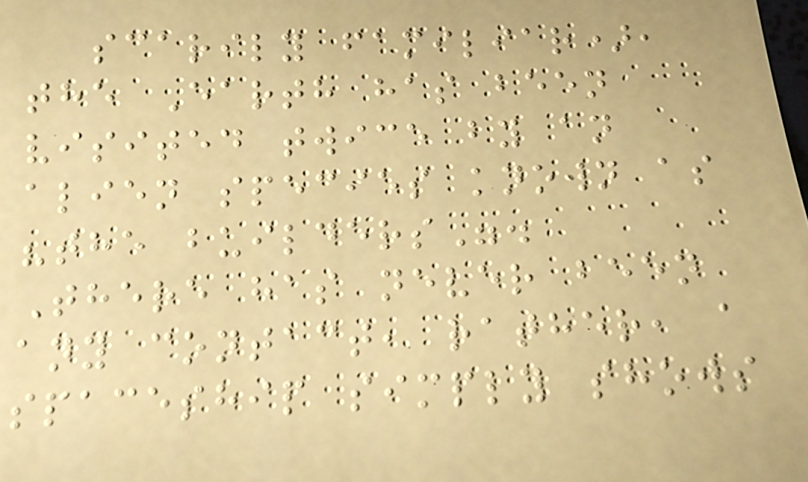scarily familiar),
the Earth has been
visited twice by an
alien species known as
"the builders".
There has never been
any contact, rather, a
spaceship simply shows
